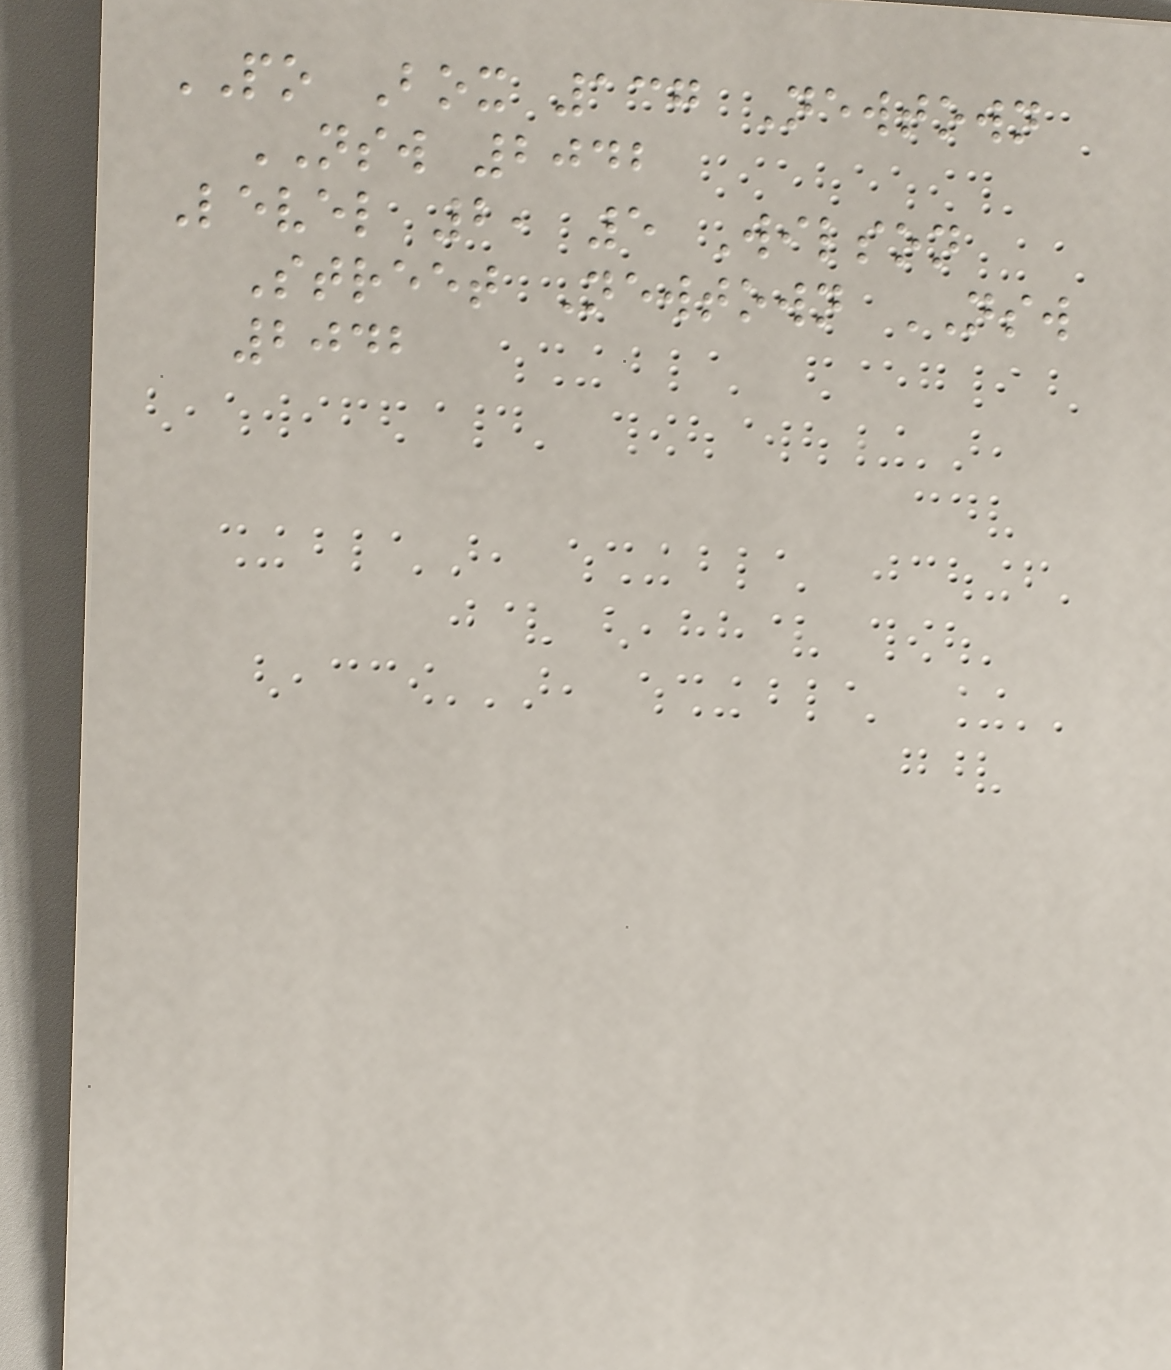PO Box 137 Newtown
NSW 2042
Level 2, 5 Wilson
Street Newtown NSW
2042
